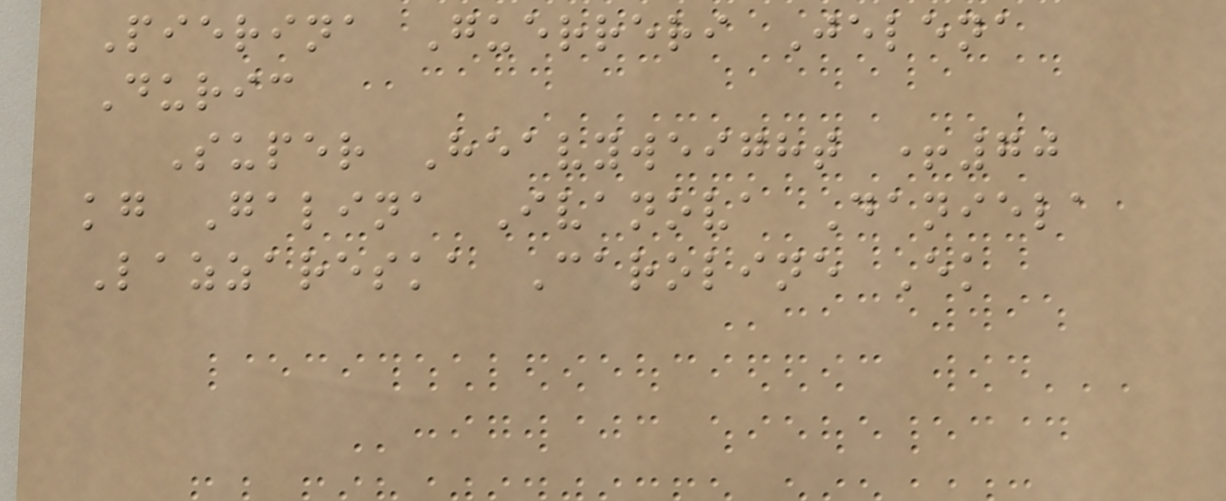Pierina Guerreri Jelena
Duric
Super Heavyweight +70
kg Galina Ivanova Daniela
Lazzareska Caroline Ek
